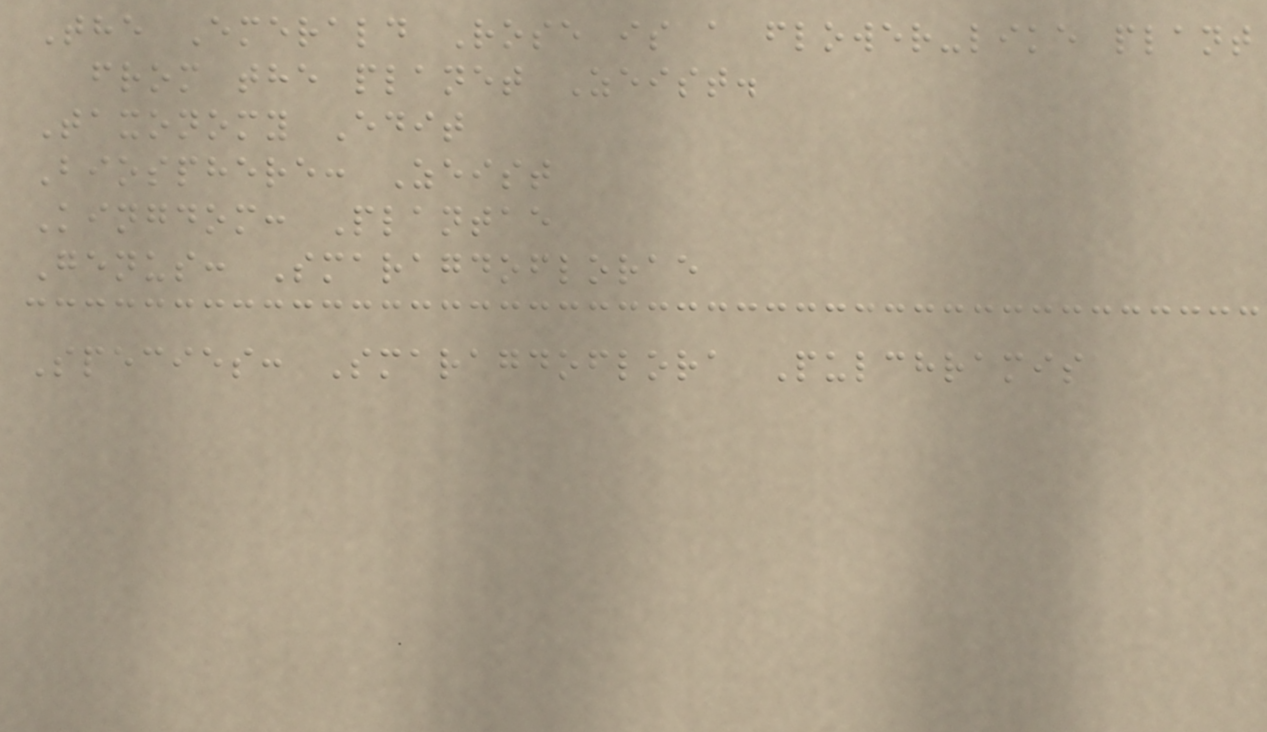The Emerald Rose is a flower-like plant
from the planet Zeist.
Taxonomy Edit
Biosphere: Zeist
Kingdom: Plantae
Genus: Smaragdoflorae
Species: Smaragdoflora Pulchramis
